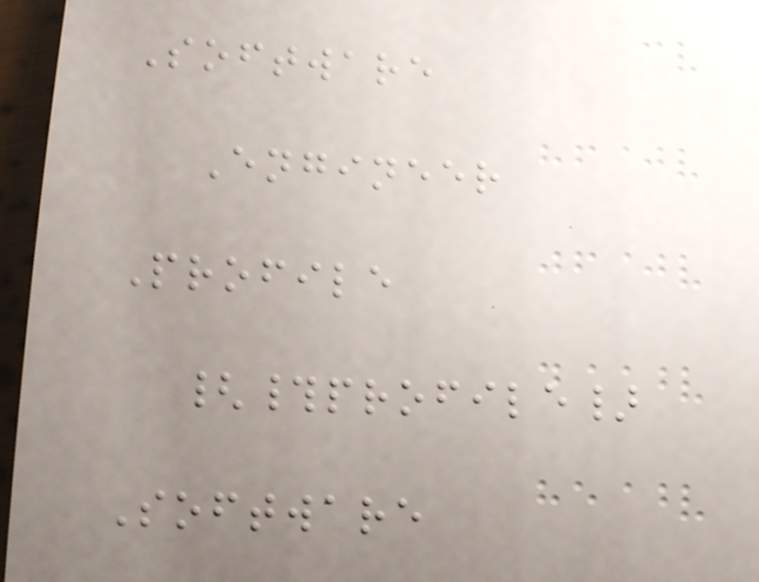Software
Engineer
Profile
{#profile}
Software
